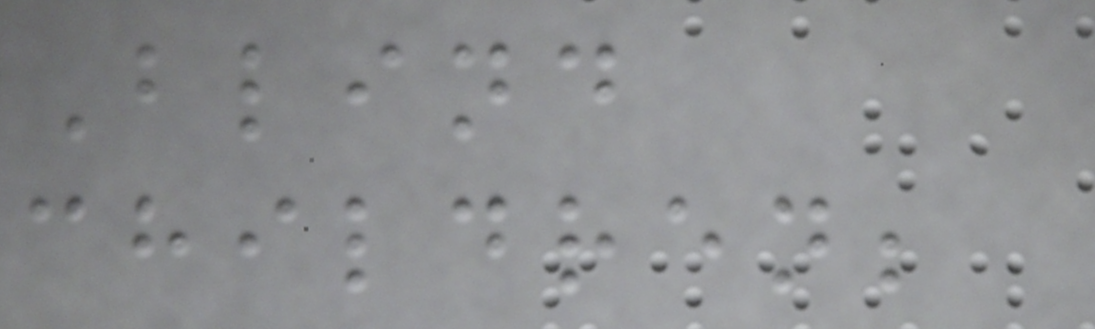Blind
children;
